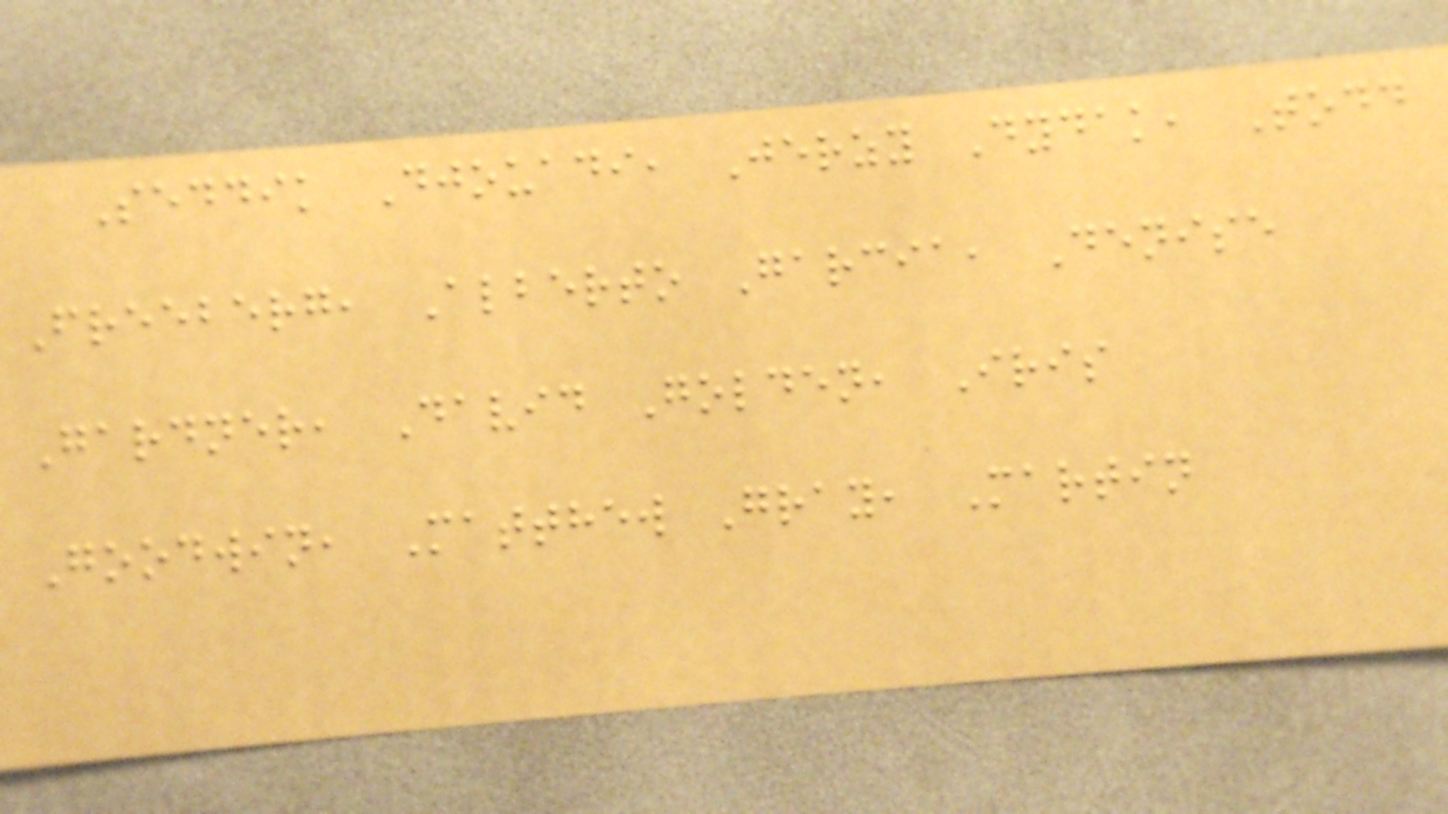Seddik Djouadi, Jerzy Dydak, Todd
Freeberg, Alberto Garcia, Denise
Gardner, David Golden, Iris
Goodwin, Matthew Gray, Martin
